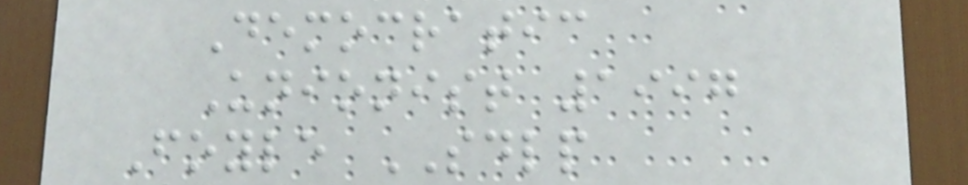Democratic
Unionist 1997
Foyle SDLP
